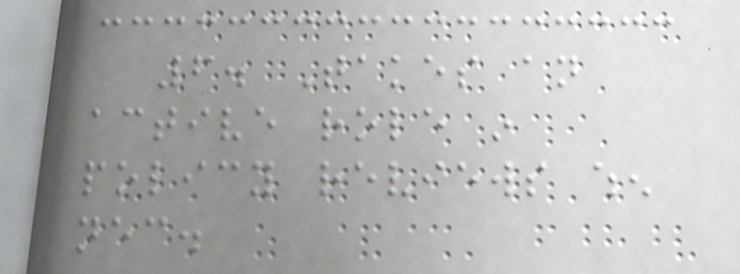6. Takes an
active role in
policy reviews when
necessary.
